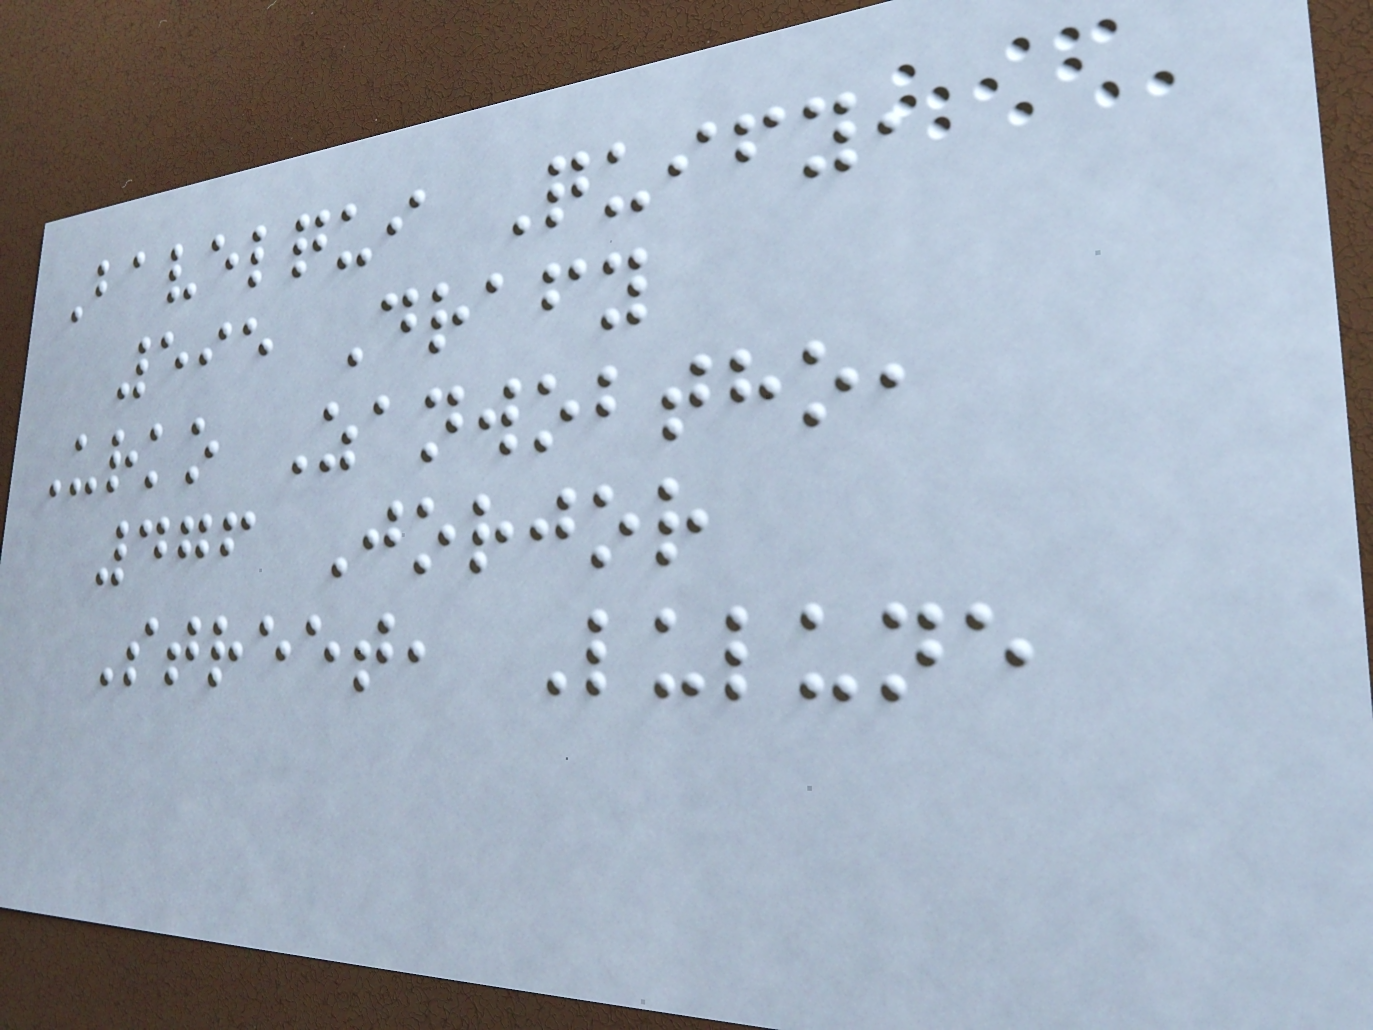Bavelqui Quify,
595 Drafy
Urko Zanwobtho,
476 Jorjor
Street, Lulune
